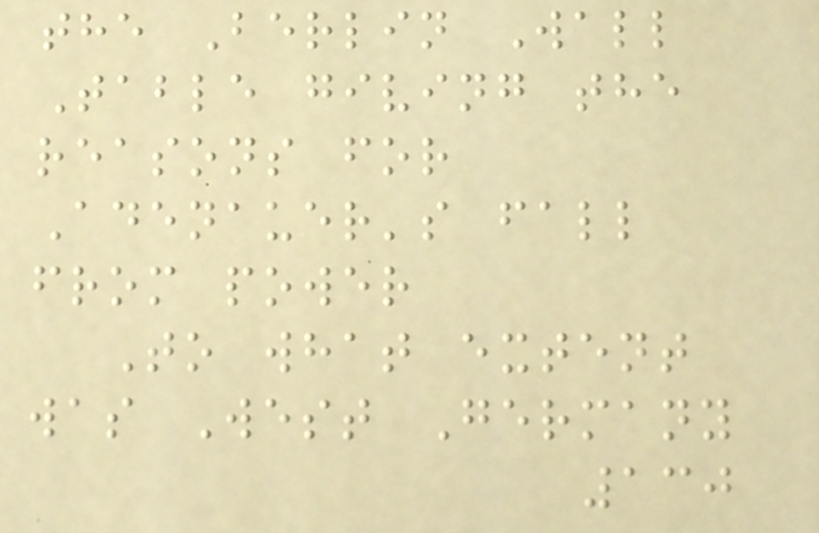the Berlin Wall
Table giving the
reasons for
Adenauer's fall
from power
To what extent
was West Germany
130
